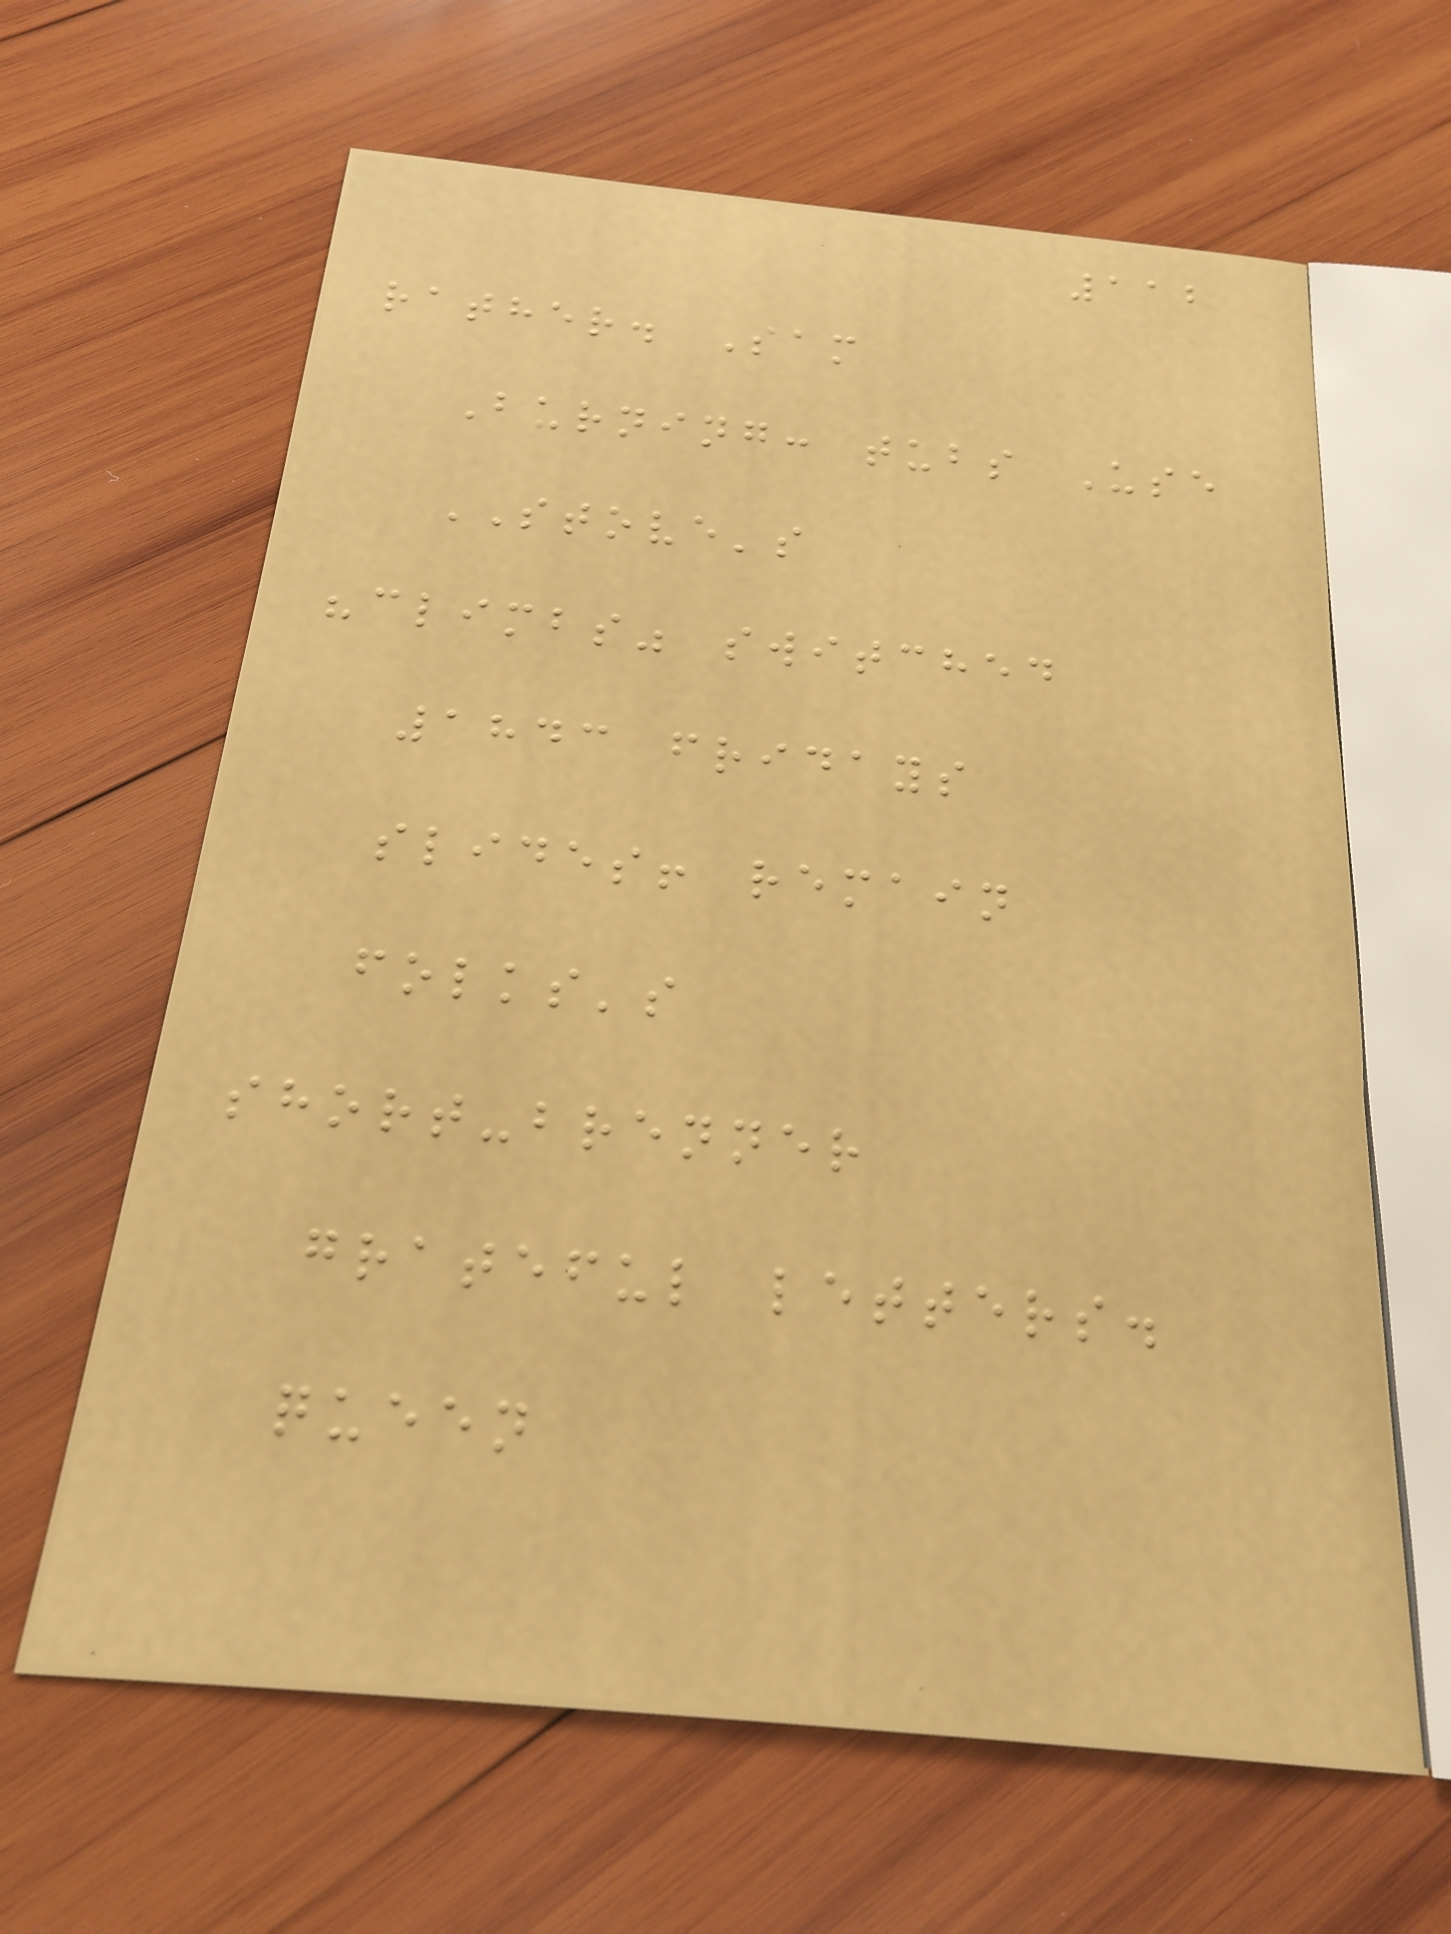112
rather. Sam
Burning: tubs Use
STOVE's
"climbs" switched
1843 fridays
slides! remain
folks's
short-brenner
grateful letters.
queen
